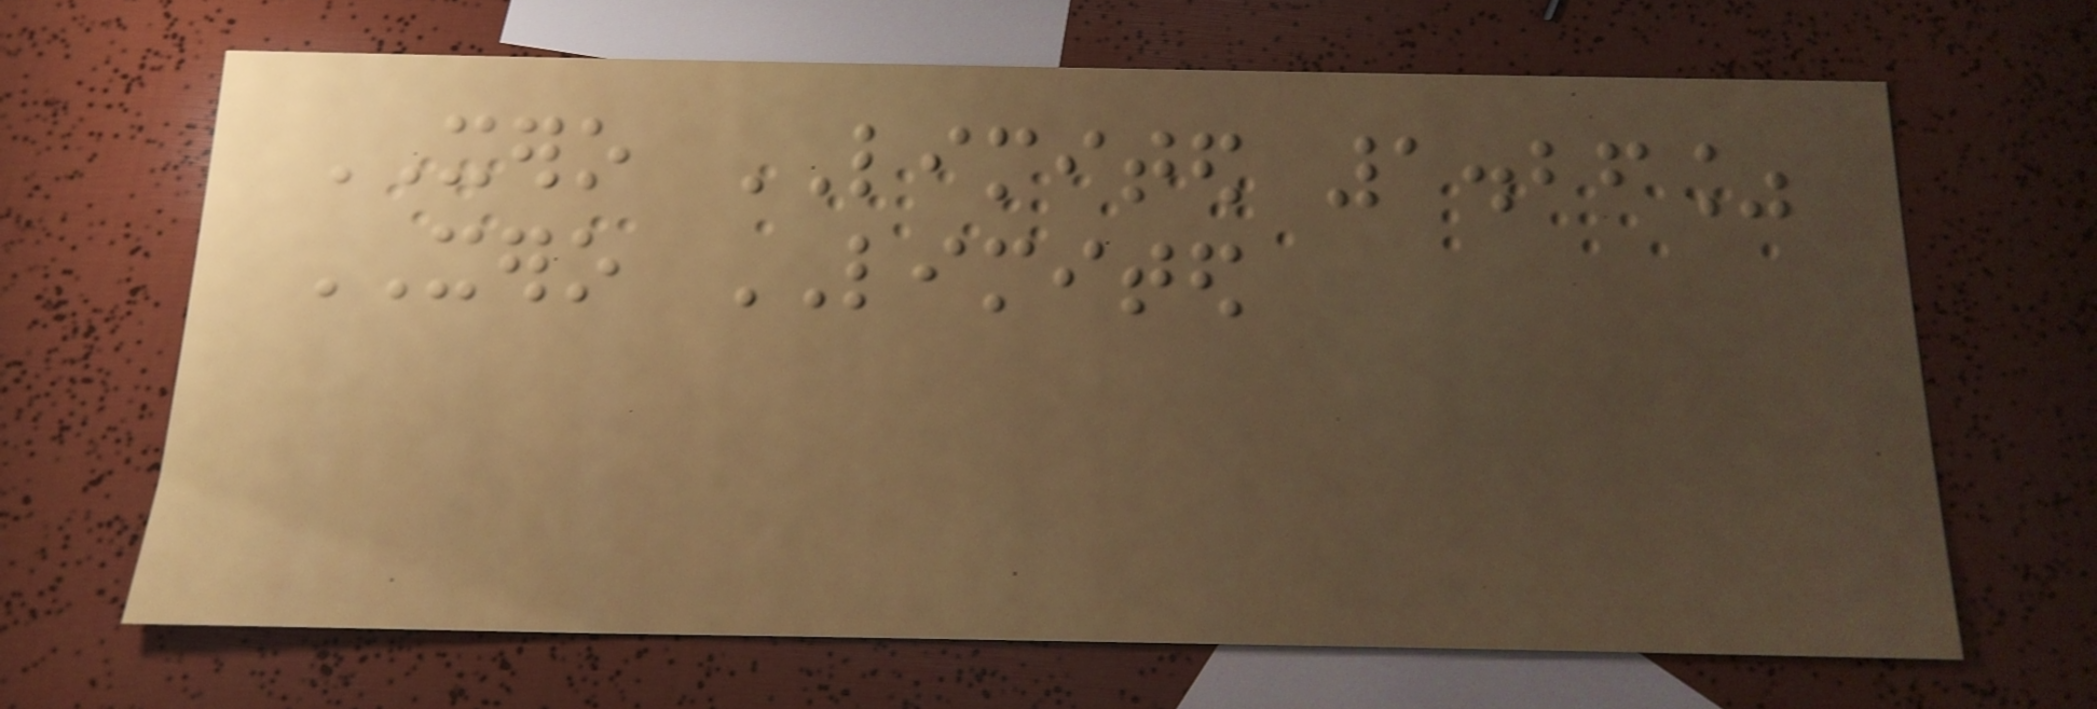XERO LIMITED 1.26%
XERO LIMITED
